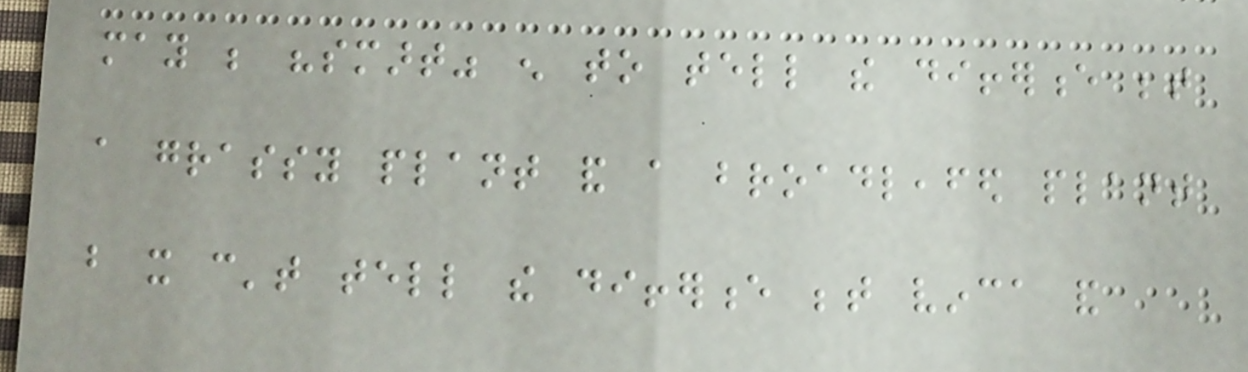may be "smart" enough to tell the difference between
a grassy plant and a broadleafed plant
but it can't tell the difference between vinca and
